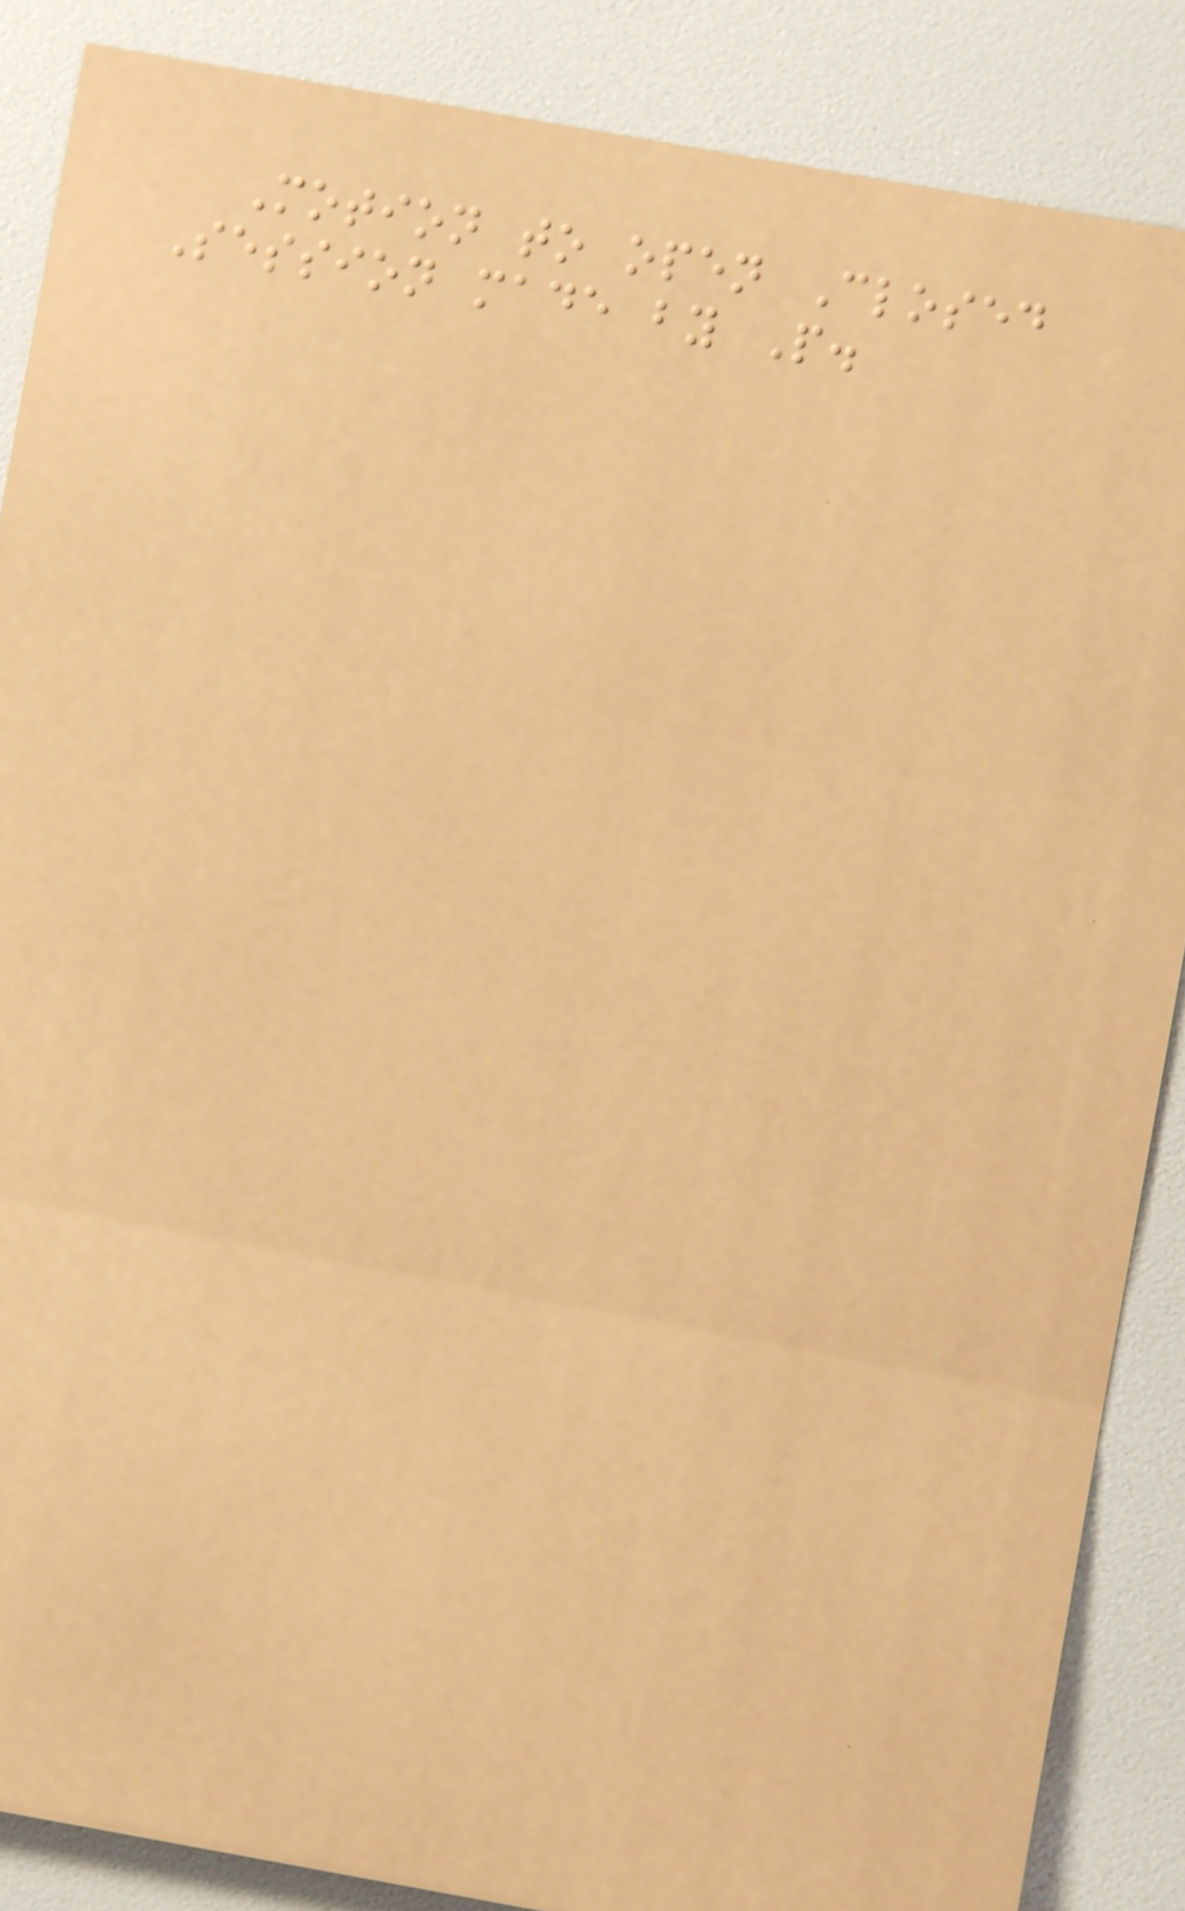Motion to open Closed
Session made by P.
